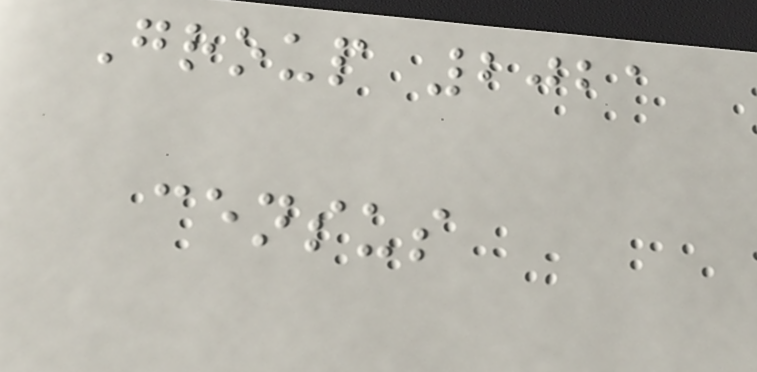Group 2021
census
